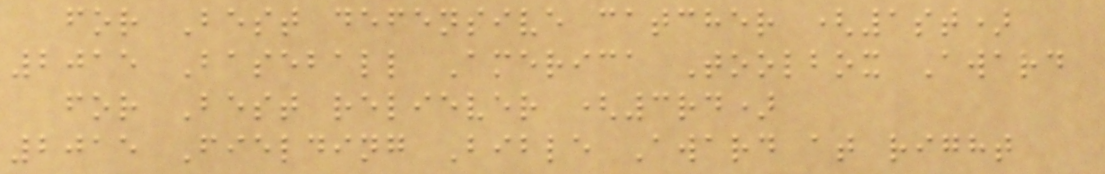for Best defensive catcher (1st)
2015 Baseball America Toolbox Award
for Best reliever (3rd)
2015 Fielding Bible Award at right
